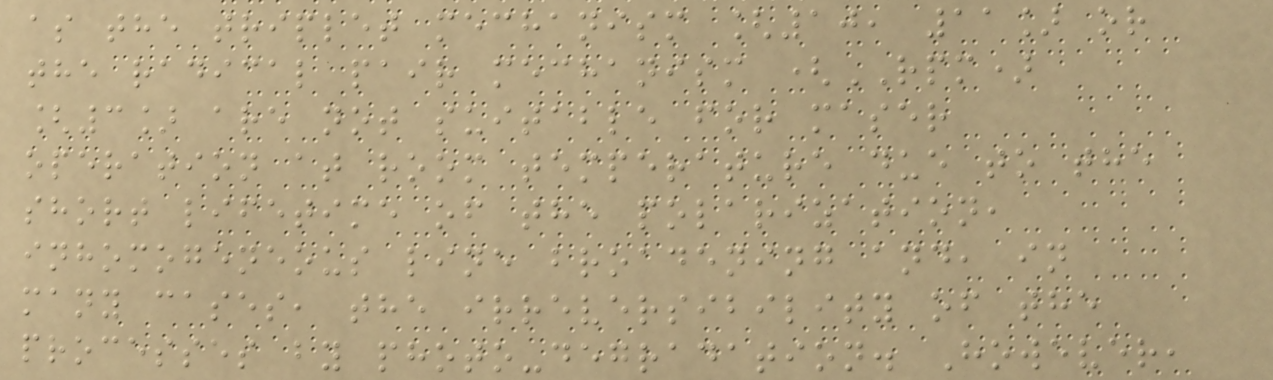as the triplet mechanism [10, 11] or
the radical pair mechanism (RPM)
[3] are not suitable for maser
operation at room temperature due to the
short lifetime of the polarization,
inhomogeneous line broadening and, in
many cases, the irreversibility of the
processes by photo-degradation. However,
